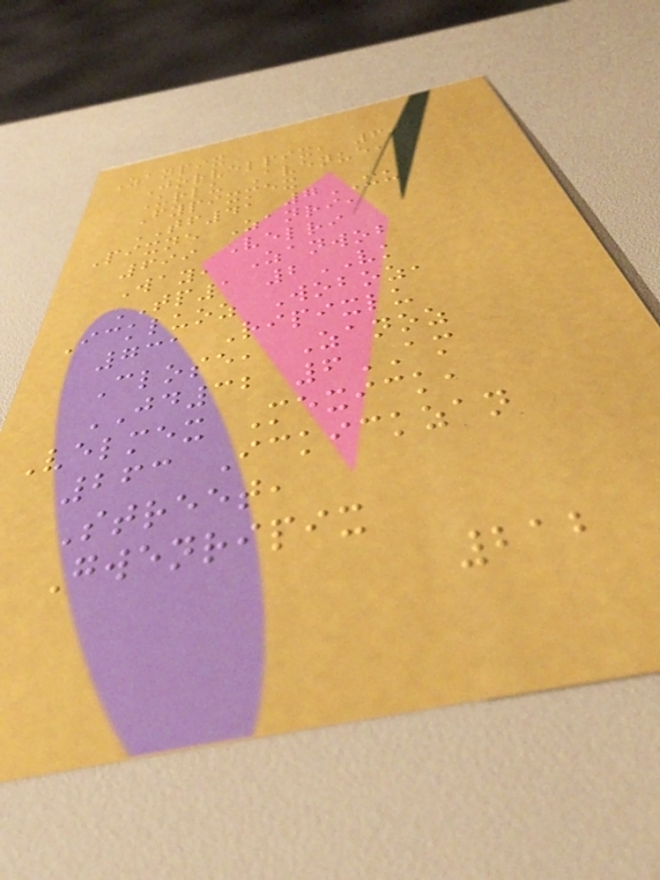Zanpix
Jorvelpix, 695
Urlu Avenue,
Fypixmex
TF41 7XU
Pixne Zanri,
699 Velri
Way, Zanwob
TP1 2VK
Ickluoz Woboz,
731 Ripixlu
Close, Zanoz
JD32 6AM
Velmex Mexick,
263 Ickickzan
Street,
Gwenripix
212
